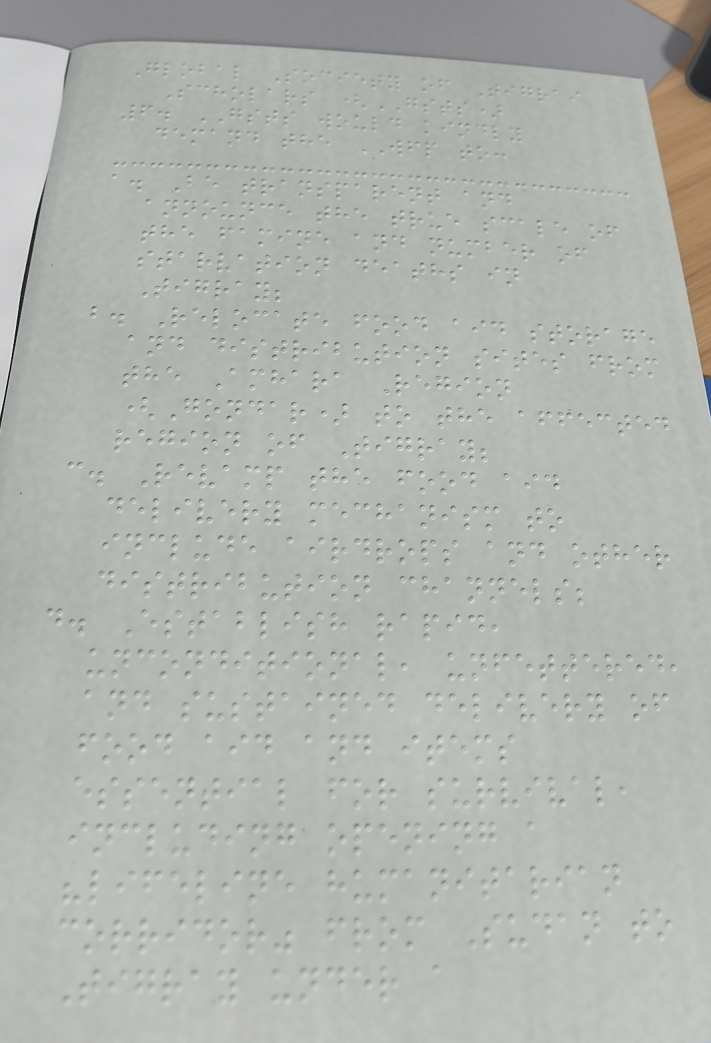Global Society of Tigrai
Scholars (GSTS)
6. GSTS would kindly
demand the WFP to:
a. Be transparent and
announce the true scale of
the famine and number of
starvation deaths in
Tigray;
b. Relocate food aid storage
and distribution sites from
the Amhara Region
(Gondar) to the affected
region of Tigray;
c. Revamp the food aid
delivery mechanism to
include airdrops and other
distribution channels;
d. Establish rapid,
unconditional, unfettered,
and sustained delivery of
food aid and items
essential for survival,
including opening a
"lifeline humanitarian
corridor" from Sudan to
Tigray under a
